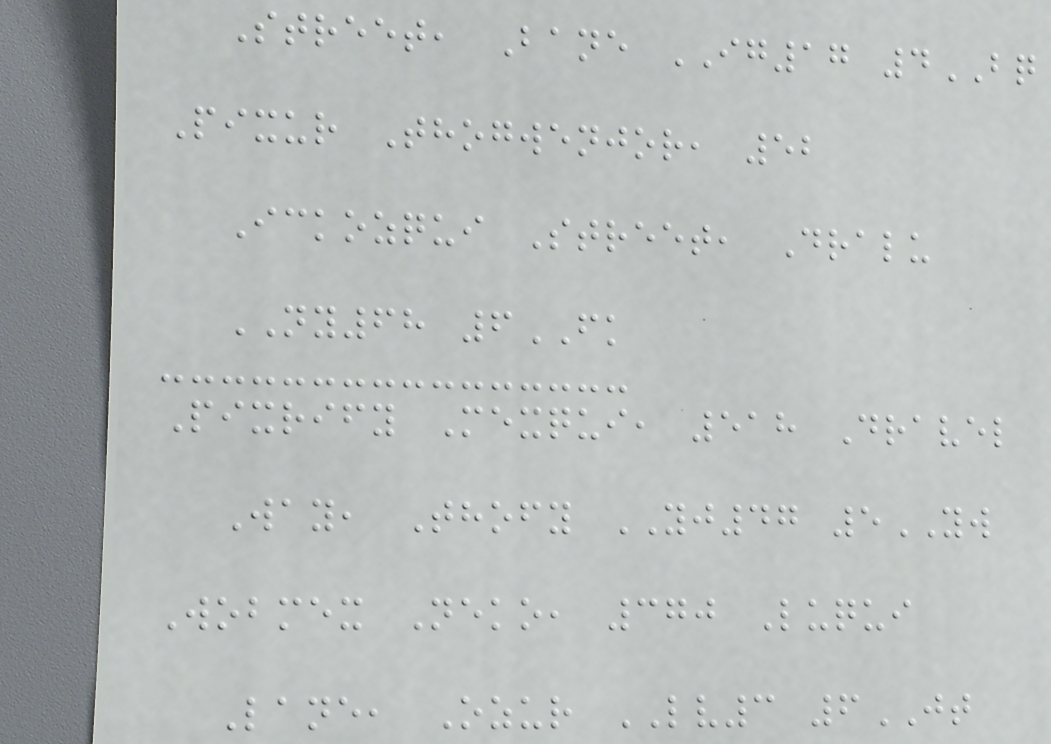Street, Bane IG17 4BQ
Pixur Thogwenjor, 52
Ickozqui Street, Dralu
NY68 6FK
Pixrify Mexqui, 518 Dravel
Way, Thofy YJ47 5YW
Wobmex Neko, 370 Luqui
Lane, Ozur LV3 6JT
